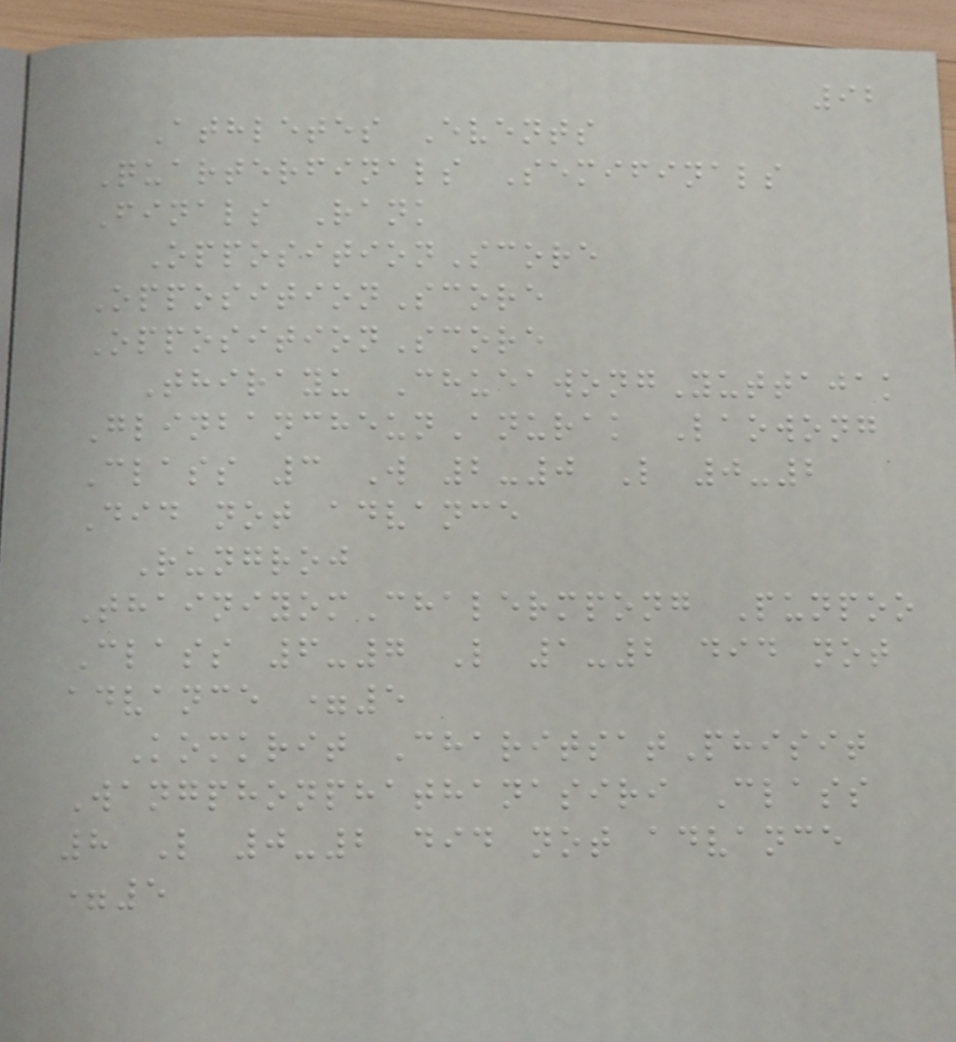92
Athletes Events
Quarterfinals Semifinals
Finals Rank
OppositionScore
OppositionScore
OppositionScore
Thirayu ChueawongYuttajak
GlinbancheunAnurak Laowong
Class 3 W 2-0 L 0-2
Did not advance
Rungroj
ThainiyomChalermpong Punpoo
Class 6-7 L 1-2 did not
advance =5
Komkrit CharitsatPhisit
Wangphonphathanasiri Class
8 L 0-2 did not advance
=5
